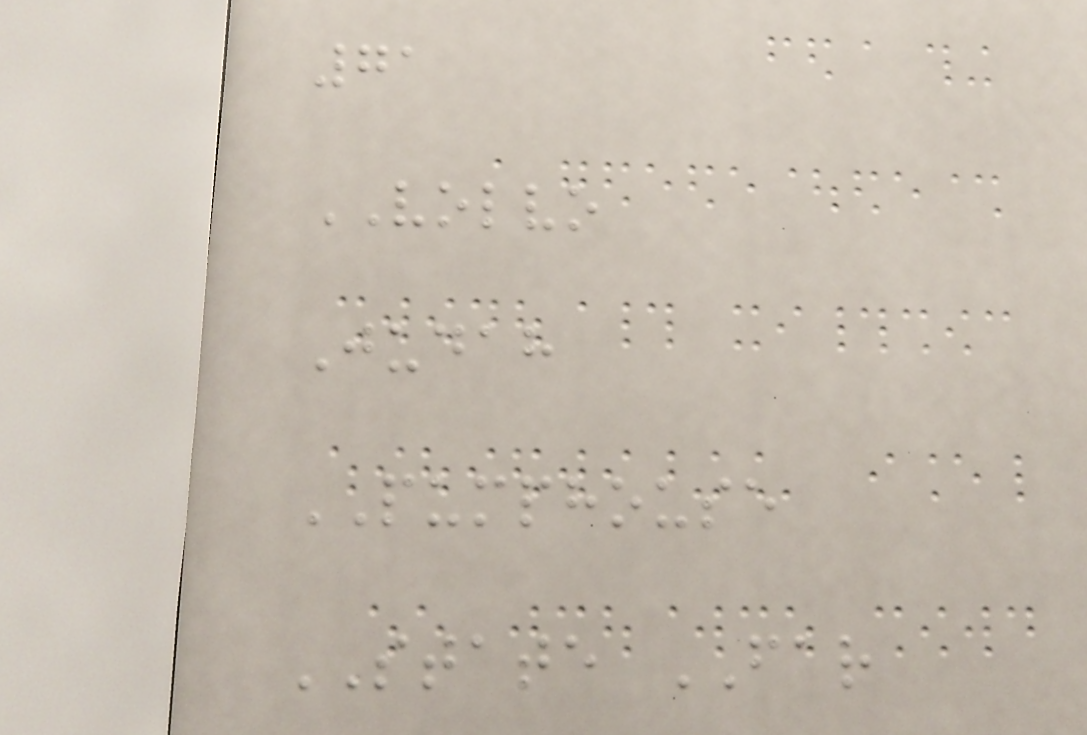71
VOLVO
Judah
PUMPHOUSE
STATE FAR
